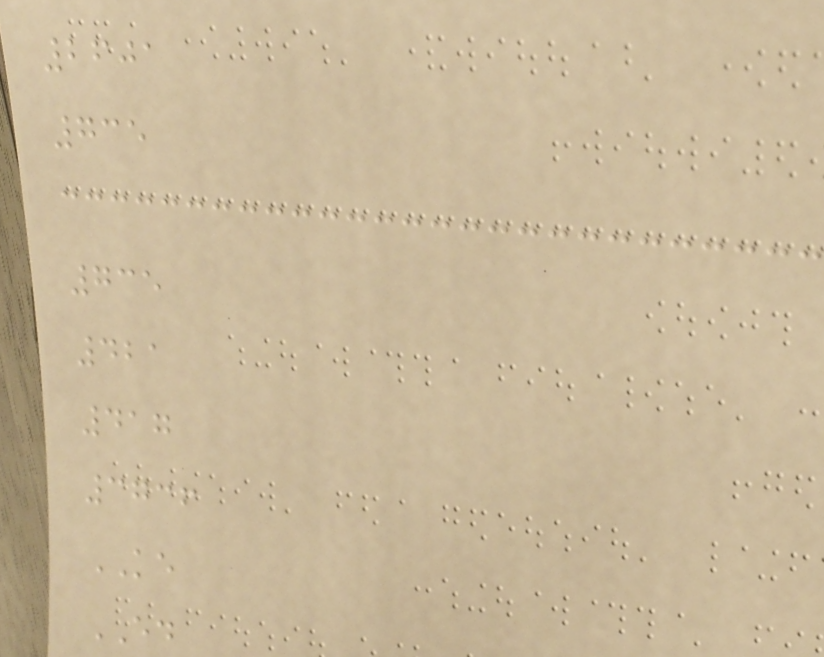2601
735
735
421
417
3736
KE
ED
